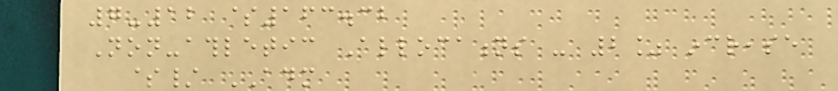7-12 $163.32
Non-athletic Allocations - 2% increase
$/ ADM
